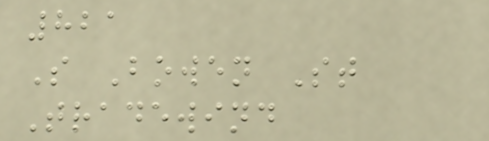821
S Bowen St
Tradewind
